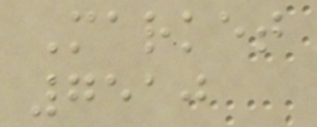Market
7510
